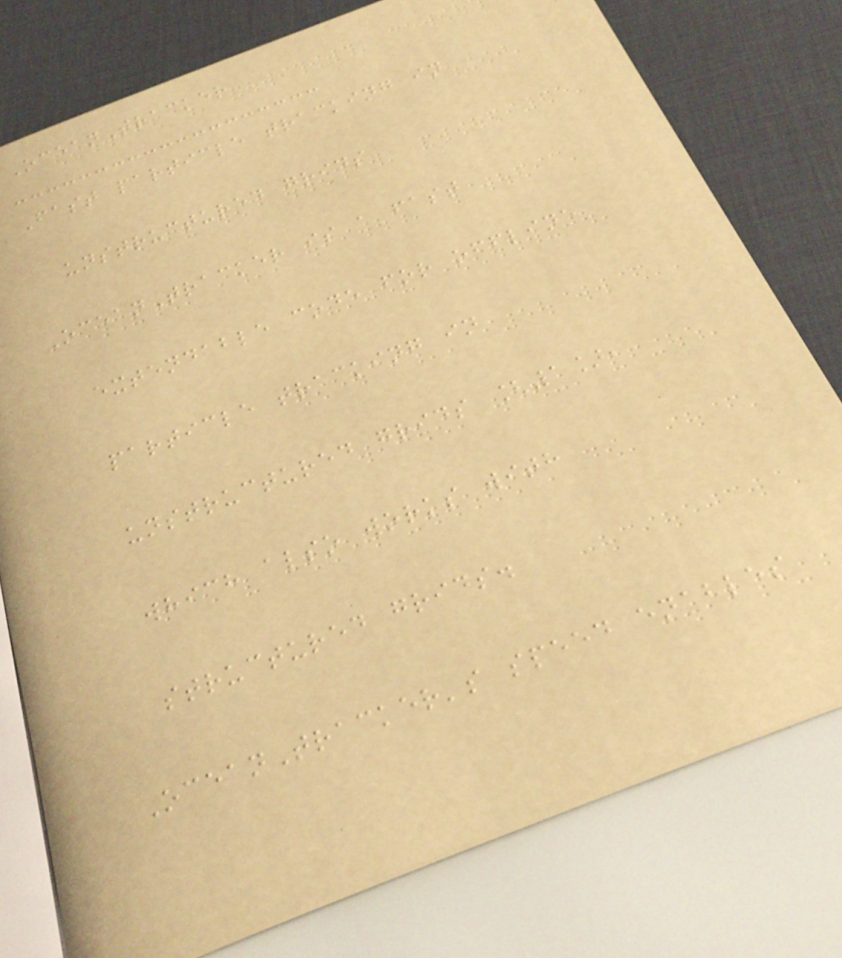OceanTracker
Fast particle tracking in
unstructured grids
OceanTracker is a fast
extendable code for offline
particle tracking in
unstructured grids [1],
which also works with
structured grids.
OceanTracker's speed enables
